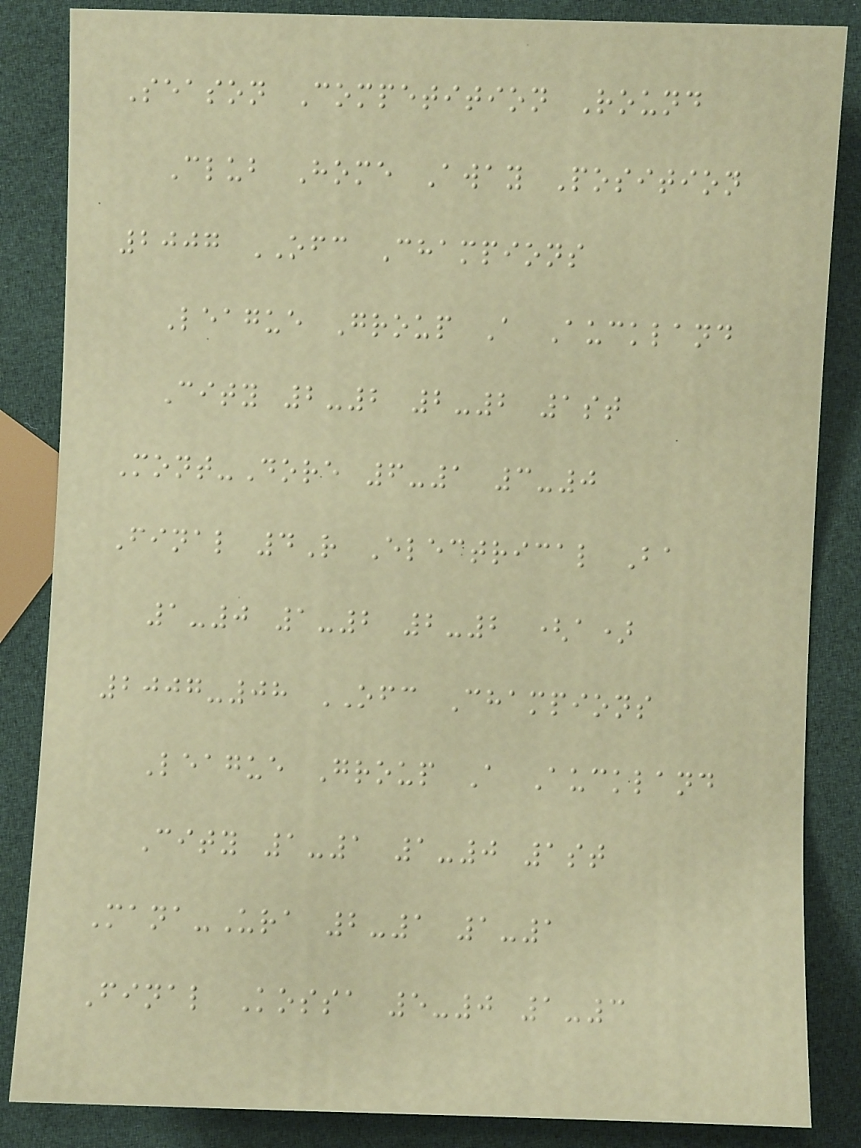Season Competition Round
Club Home Away Position
2007 OFC Champions
League Group A Auckland
City 2-2 2-2 1st
Mont-Dore 6-1 3-0
Final 4R Electrical Ba
1-0 1-2 2-2 (a)
2007-08 OFC Champions
League Group A Auckland
City 1-1 1-0 1st
Mana-Ura 2-1 1-1
Final Kossa 5-0 1-3
